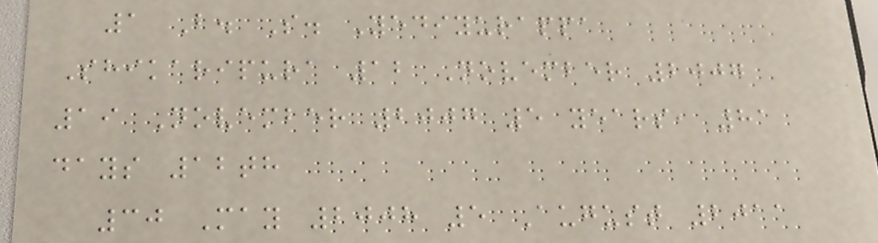1 B. S. Yediyurappa
Shikaripura 12 November 2007
19 November 2007 5 years, 81
days 12th
30 May 2008 5 August 2011
